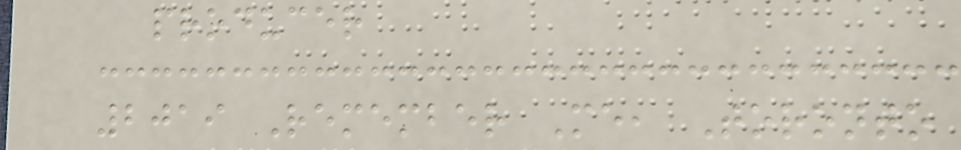producer
2019 Remember Me, Toronto
